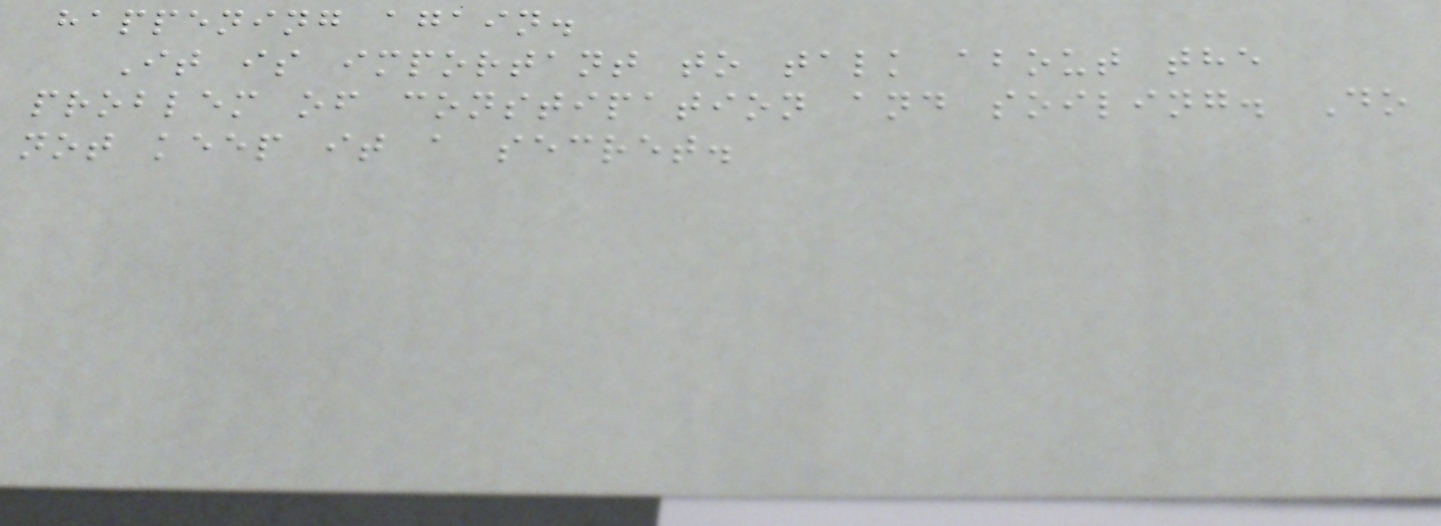happening again.
It is important to talk about the
problem of constipation and soiling. Do
not keep it a secret.
